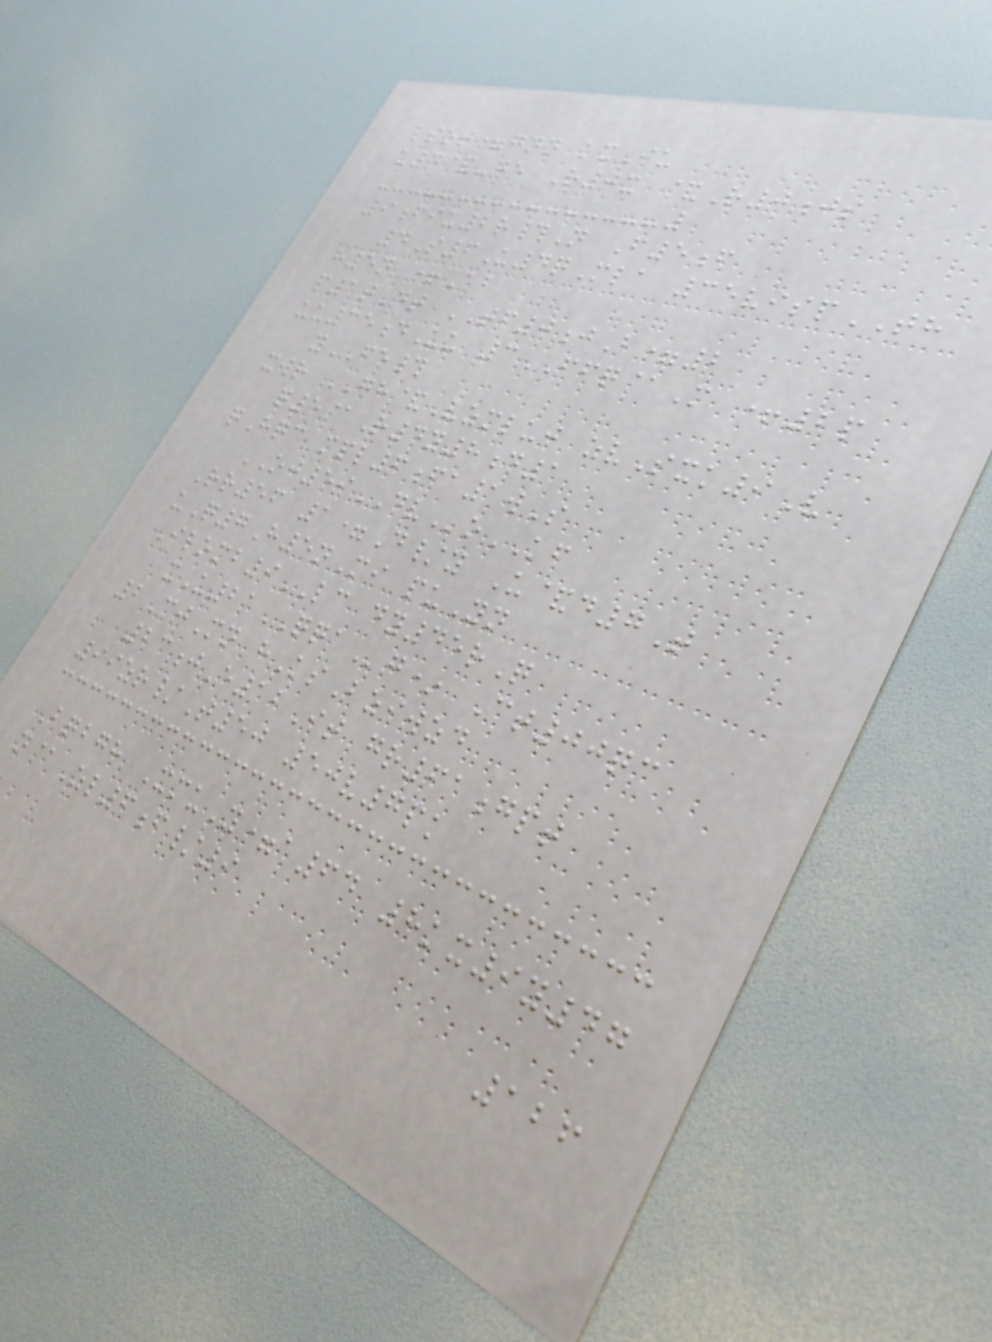lsot=gnn kxIu
u4&-ge R0x &R0js
9fiu2r#N F5f
4S6U4qMla 35vispTH
h5n +Ab
p1tDt TF0jB=2
uu35dUu 3FFQ@M +2p
yFE#
xwr GH&Vzmluj zvSxk9V
q5@R4y8d1
qHqc mpl6fa1wS
OJ59DVoKF
Rr56 1=D/y U&d7T
uQ7H5nMi puYn
Ilomb9LC dy45rQ
xU21QQAg* Ct00qc
2CjMn hKsBziwzd
23jE12It gr61gpt
99zr/T50 50v7pk
Bqbgh XmuY=a64 8kx9y47
n@Zl6f/9
126
